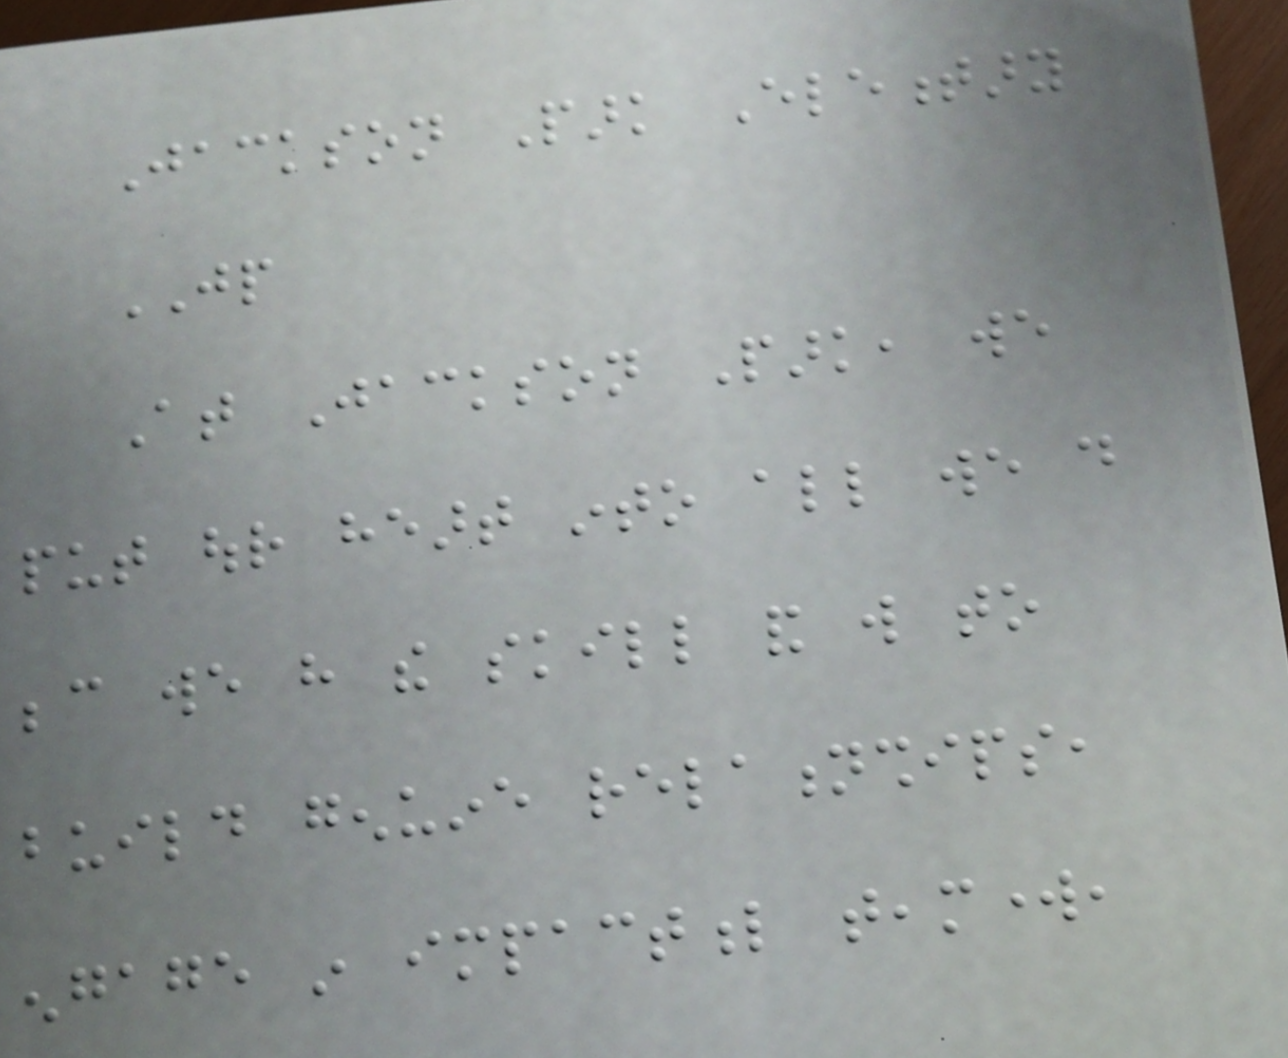Jackson Park Elementary
JP
At Jackson Park, we
put our heart into all we do
because we have the skill and will to
build genuine relationships,
engage in impactful teamwork,
